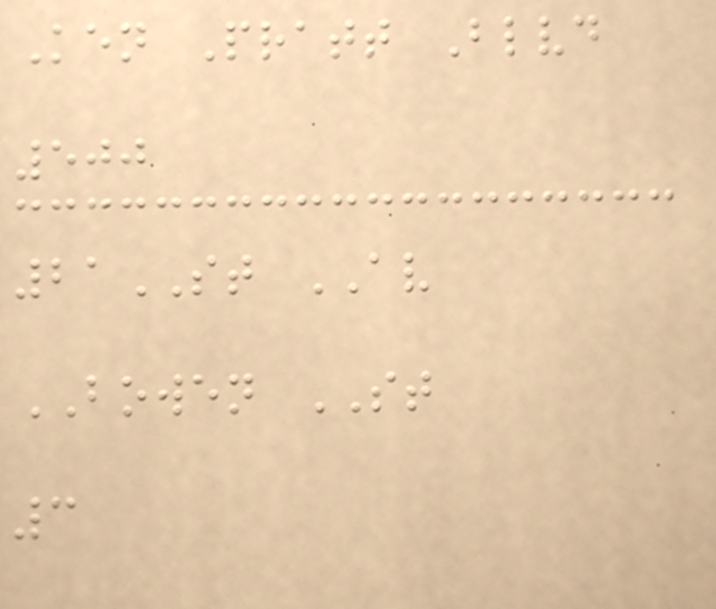Ken Pratt Blvd
500
21ST AV
BOWEN ST
3
